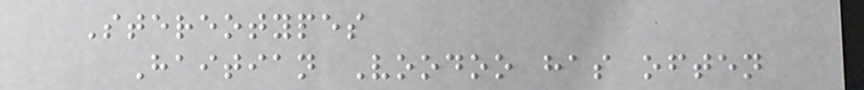Stereotypes
Haitian Voodoo has often
